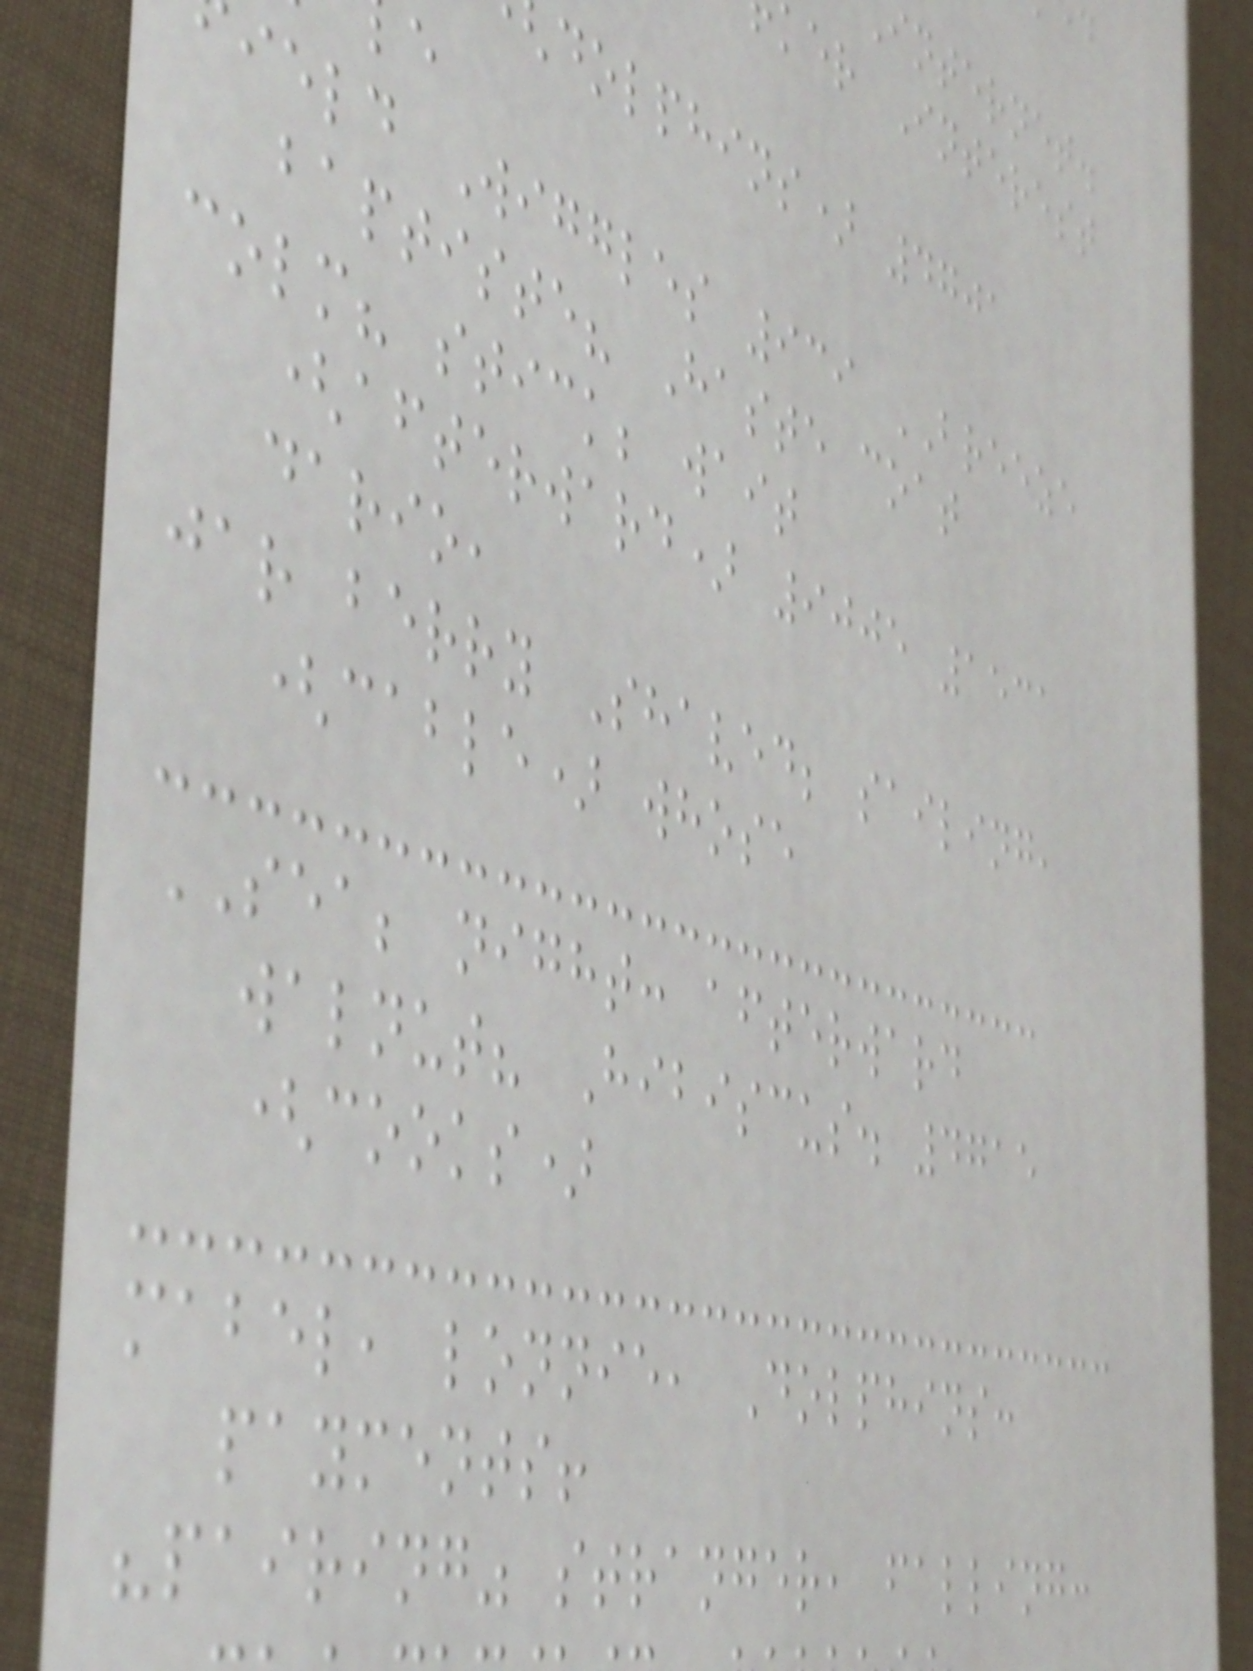internet.
ker Interest
dolphins) 4701
ield Wiggles 939 BREEZE
baptiste? Haste coat
colm? stick; wait
(afterward) 9005 1531
dario,
jar berry Shaved; sailing,
(cable) whose
SEA; night: afterward
walnut? Hibiscus. 4715
(cooks)
mabel, lonnie, Dolphins:
payments!
"pairing" stranger, falling:
